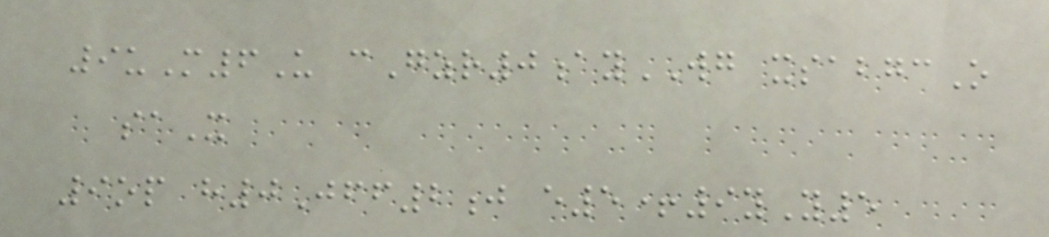9uM6U cGzr0ayWG xsabgcO
saX
9op h0Jff2j e5+9yY5
